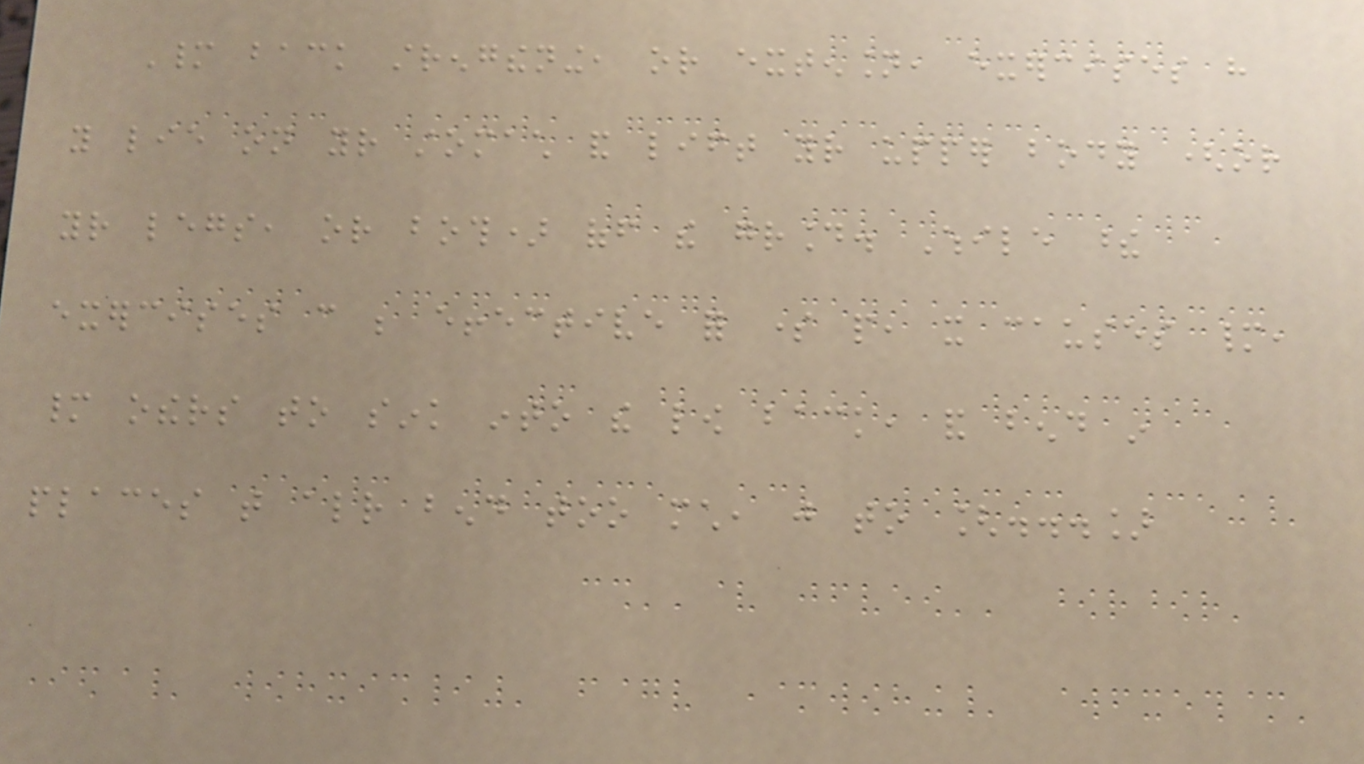Many back strengthening, or extension, exercises have
you lie on your stomach and lift your upper body (or
your legs, or both) off the ground. While these
exercises can be effective for some people, it causes many,
many others to sink into the low back, and bend in
places that already bend too much, just to [...]
